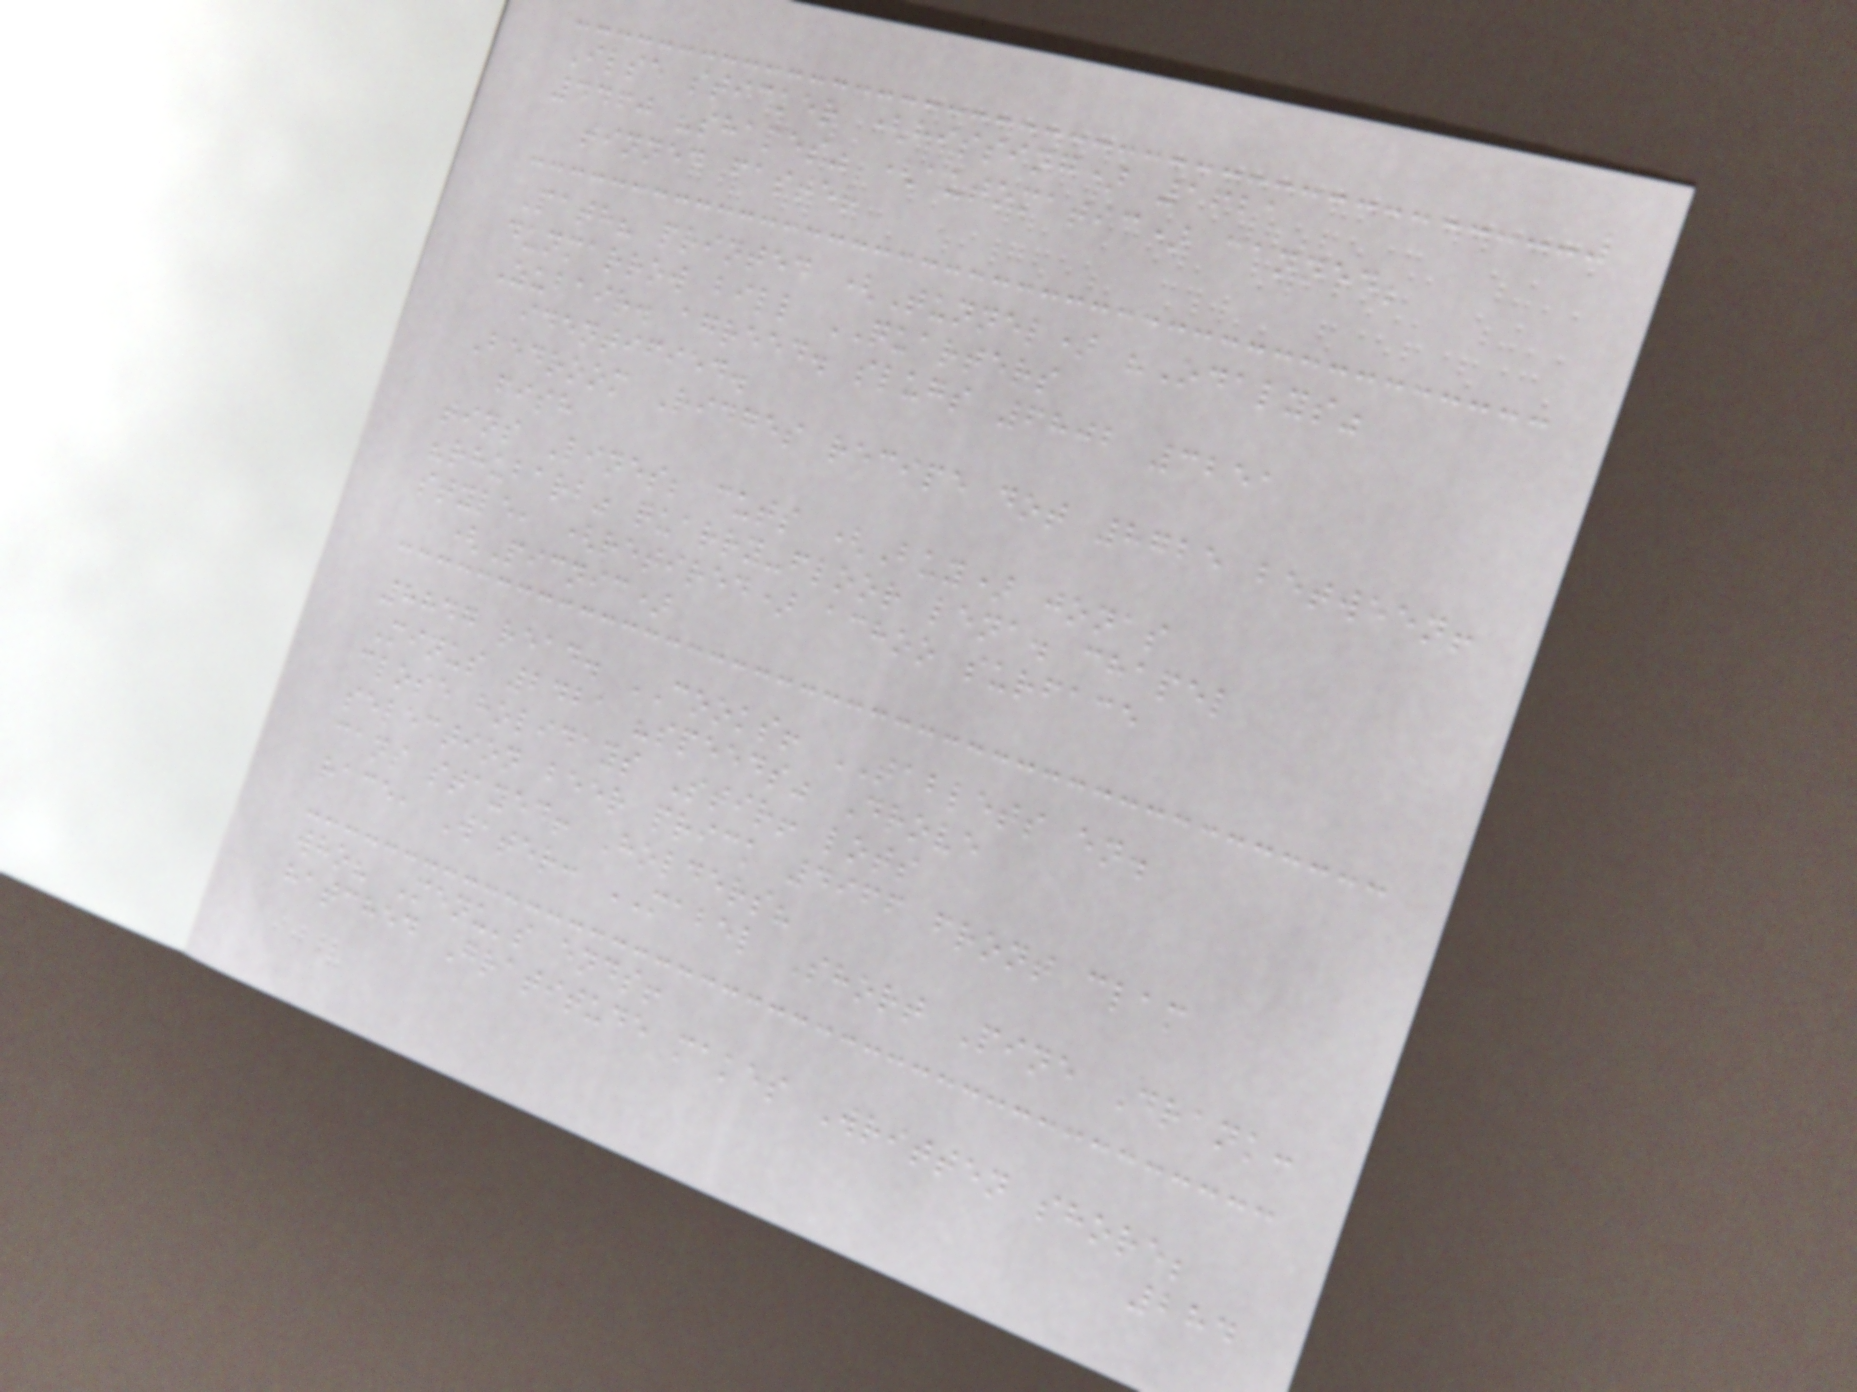Ilse sticker (hissing) 1621
4460 "shapes" (automatic) canned;
tinned faster
Path? printed (Tunnel) "Odalys"
dunmarrow bill QUARTERS
Zubair. agreed. slugs 6802 3251
identified.
Bedroom Ridges recipe dot 8725 between!
fish
tins Lines; cuts (Buy) jonas
"rhubarb" quarry-floor lena. chapel
style, (retired) achoo surface
(Picnic)
8847 read. COOKS! TABLETS en.
Minus 2421 "speeds" Drove
close holidays Stir! lots
selection beer prick 4966 front clam
cans stayed! Holders?
race, Water: MABEL Short Pine Drank:
who? Menu's ends!
hatched Gratitude makes Written shore;
284
